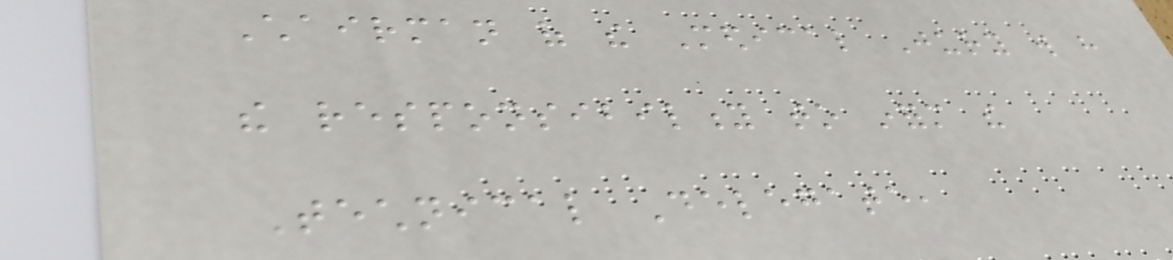Chairman of the Medical Jury will have
the responsibility to inform the
Technical Delegate,
